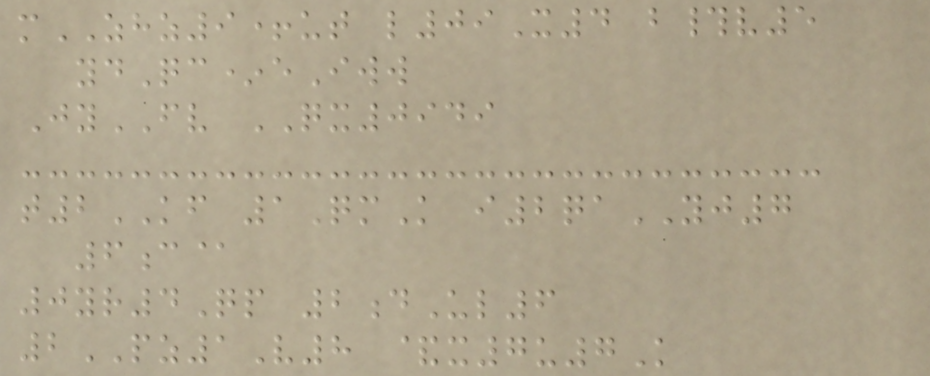mZHZ9+ut l09X4 b#v5
ydQc*eIww
JyFV QX0949
t2KF 1QmK i2qaYJ7
6c@
0yr4Qp 2dUl6
2PZ1V8 &x7u7K
